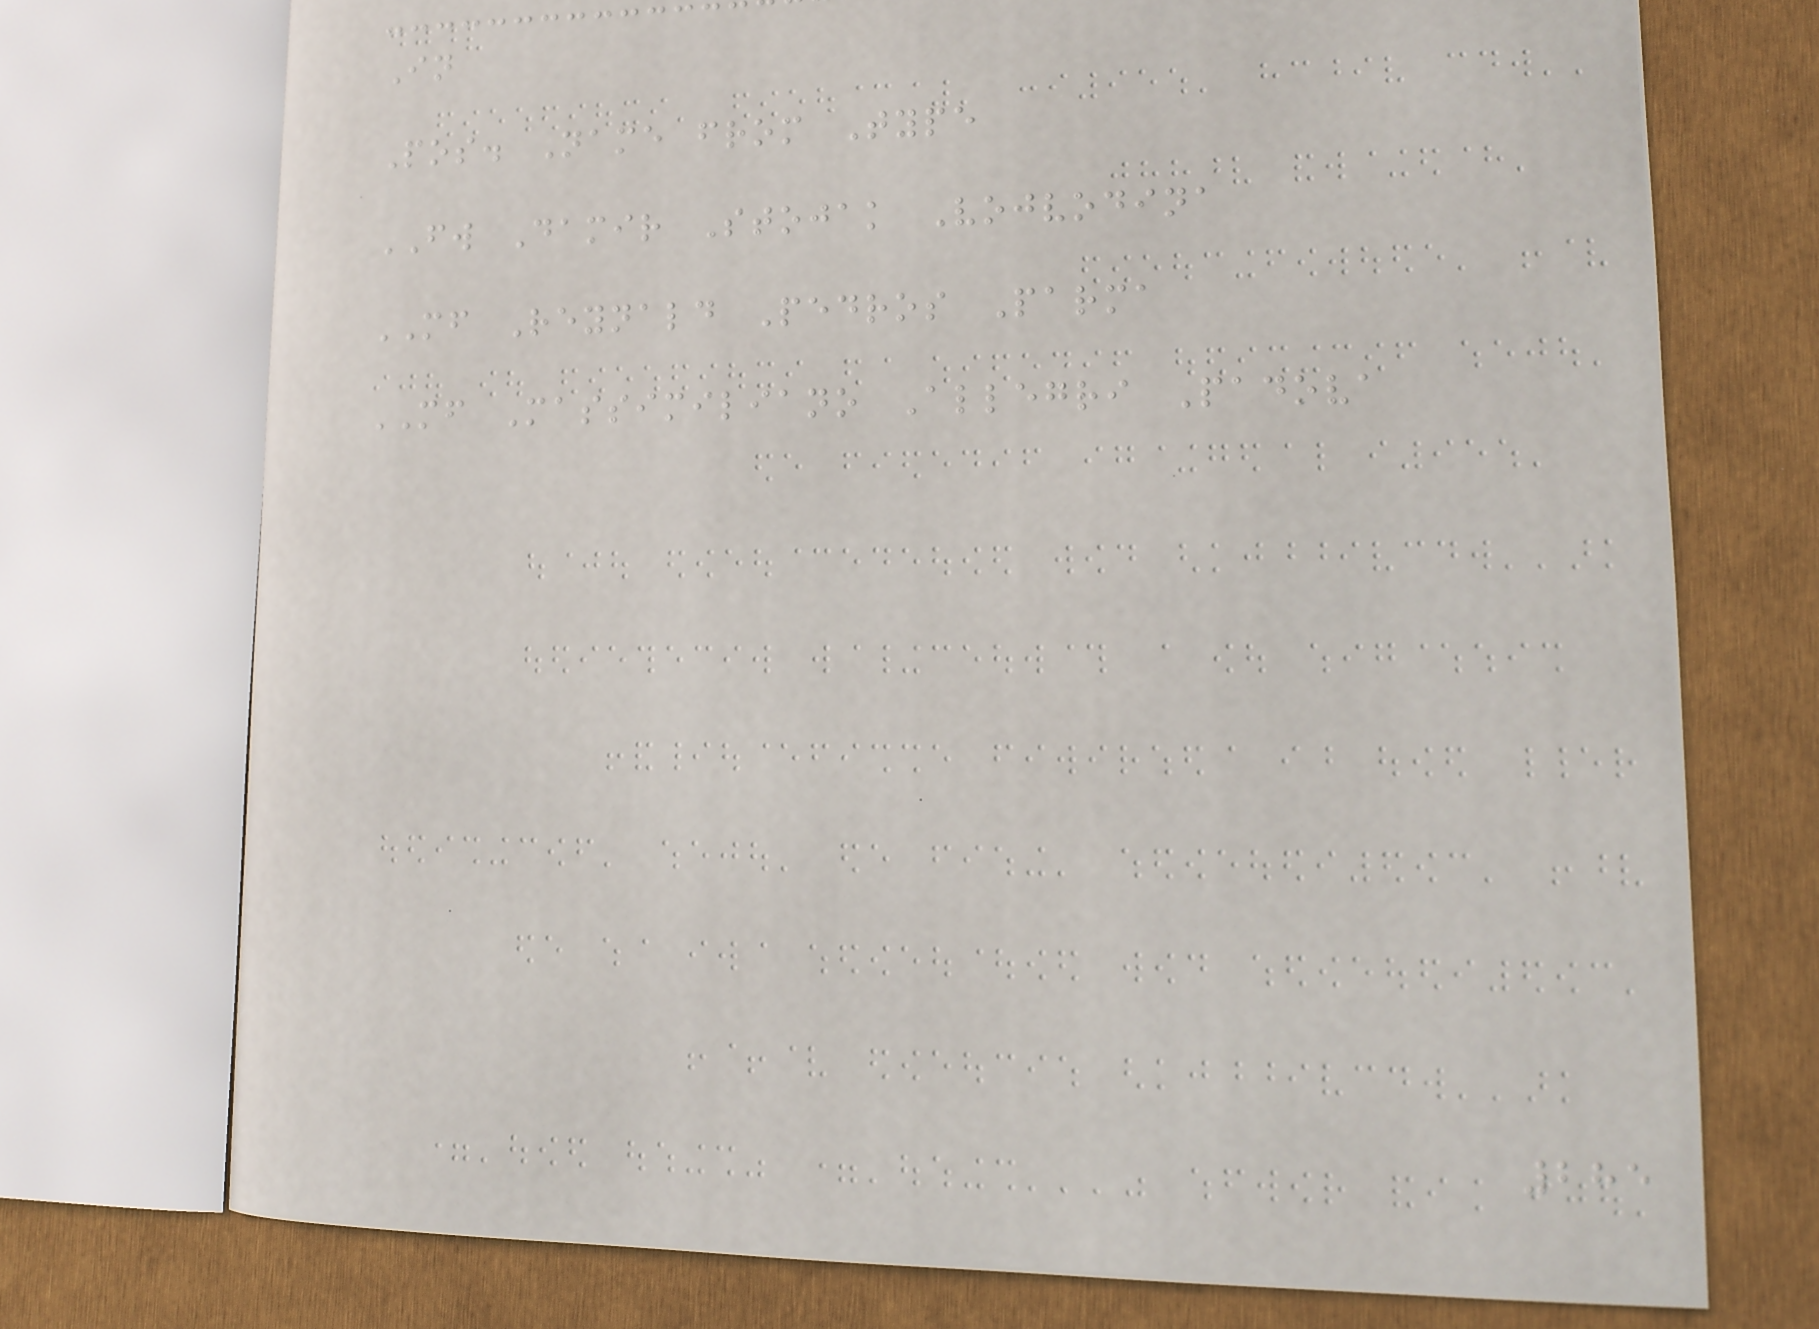In
Pos. Name from Type
FW Damir Stojak Vojvodina
MF Reynald Pedros Parma
MF Massimiliano Allegri Padova
285
